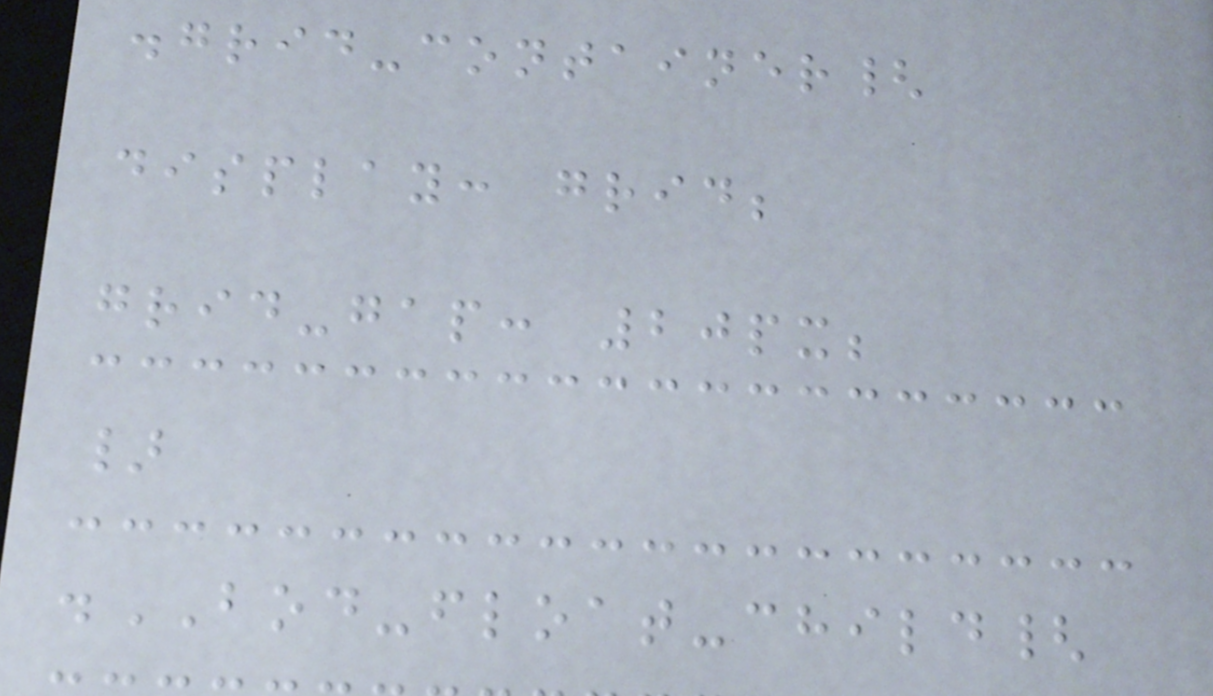.grid-container{
display: grid;
grid-gap: 20px;
}
.BOD-float-child{
